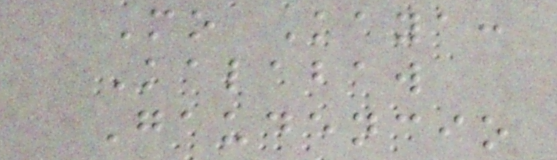Mo Kaya:
Kalabaw
Gaudencio
